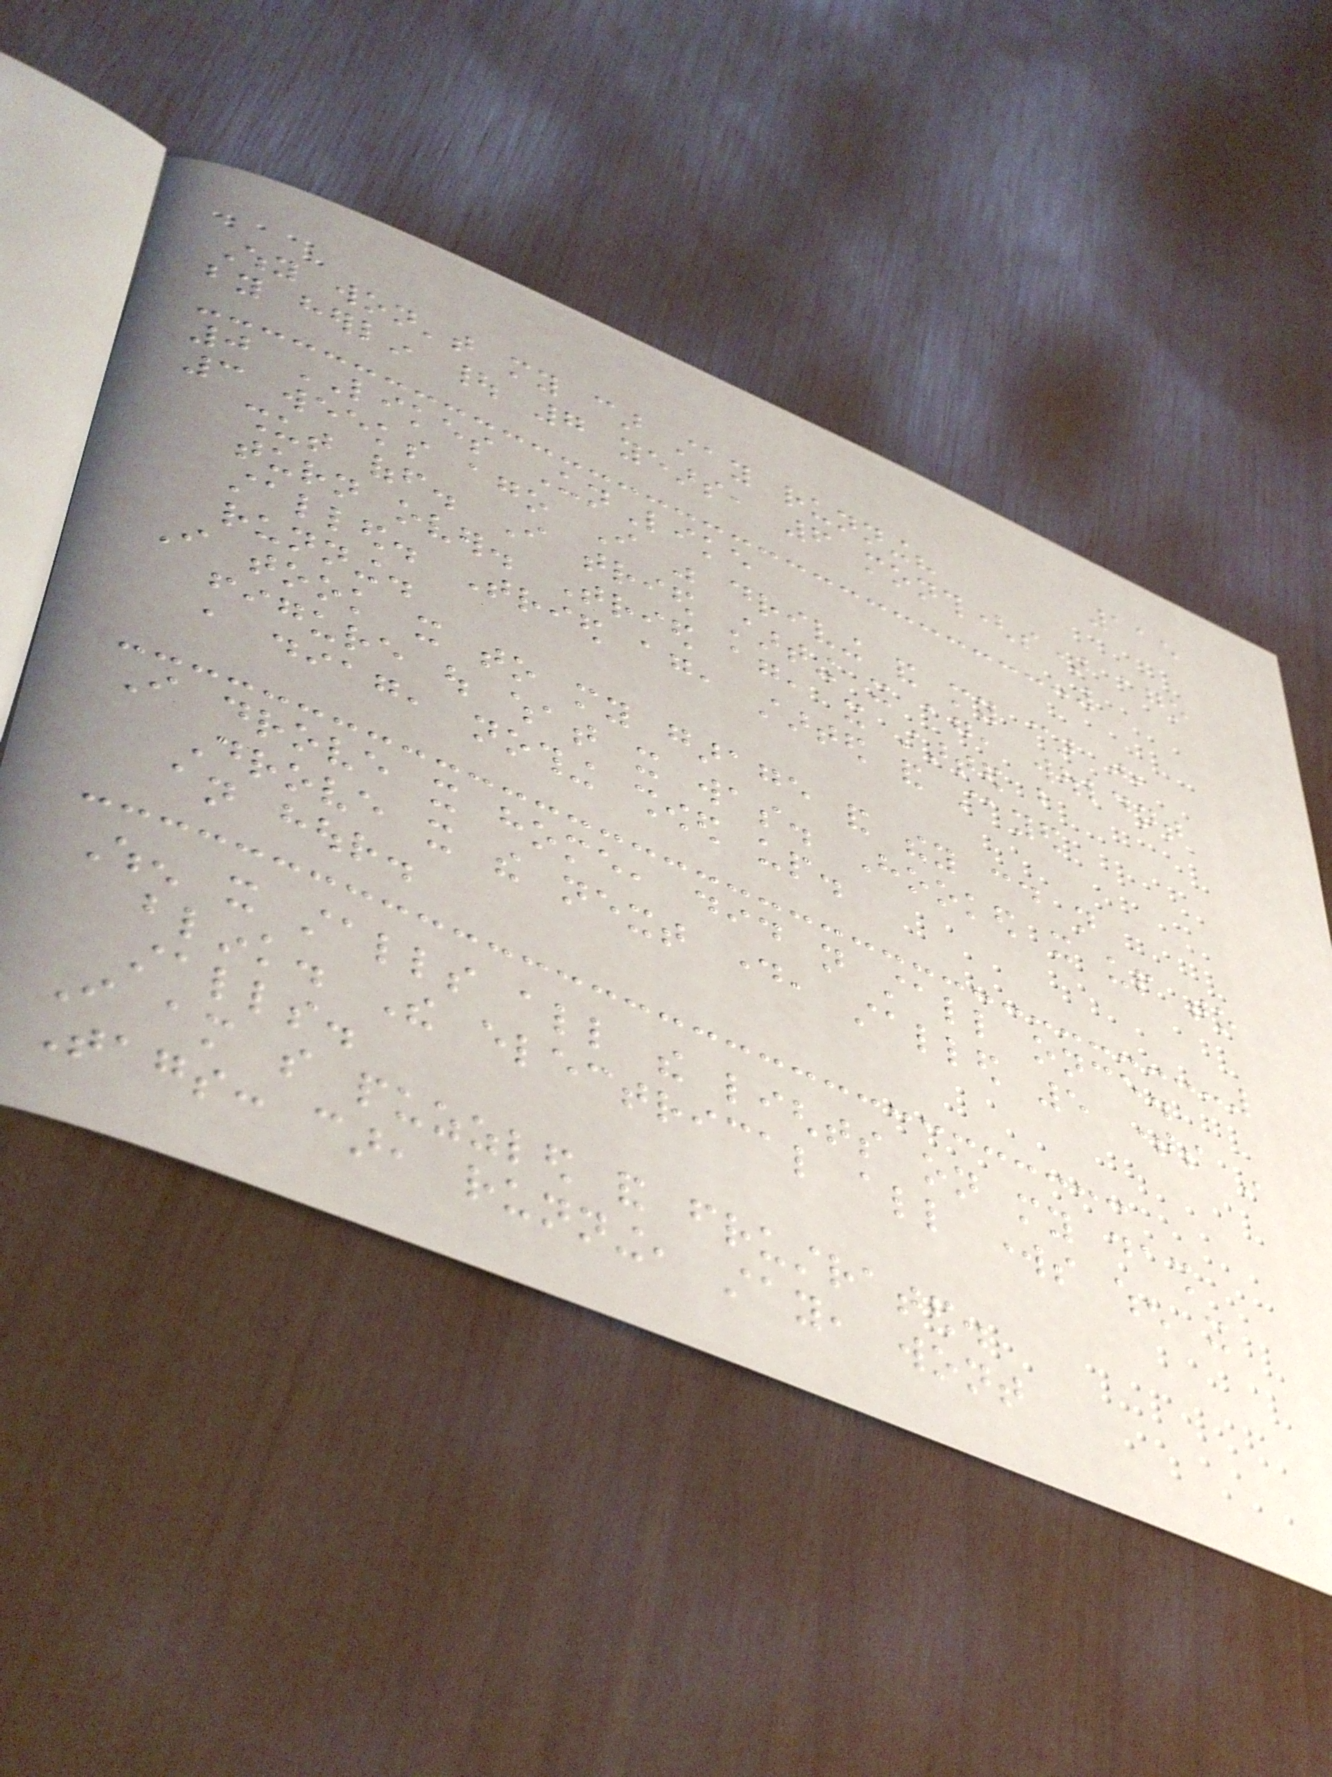115
Why won't my car stay running?
by herlin | 7 years, 6 month(s) ago
0 LIKES UnLike
3 weeks ago I was driving and my car just,
shut off. I tried starting it again, wouldnt
turn over. Tried again, it started but
stalled. Tried again, started and stayed
running.
I took it to my garage and they could not
figure out what it was. Hooked it up to
a diag, nothing showed up.
I drove it home, did not stall once.
Drove it the next day, stalled 5 times in
an hour.
When it stalls all the lights on my dash
blink. The electrical all works when it
stalls.
I am so puzzled and frustrated.
Tags: car, running, stay, wont
